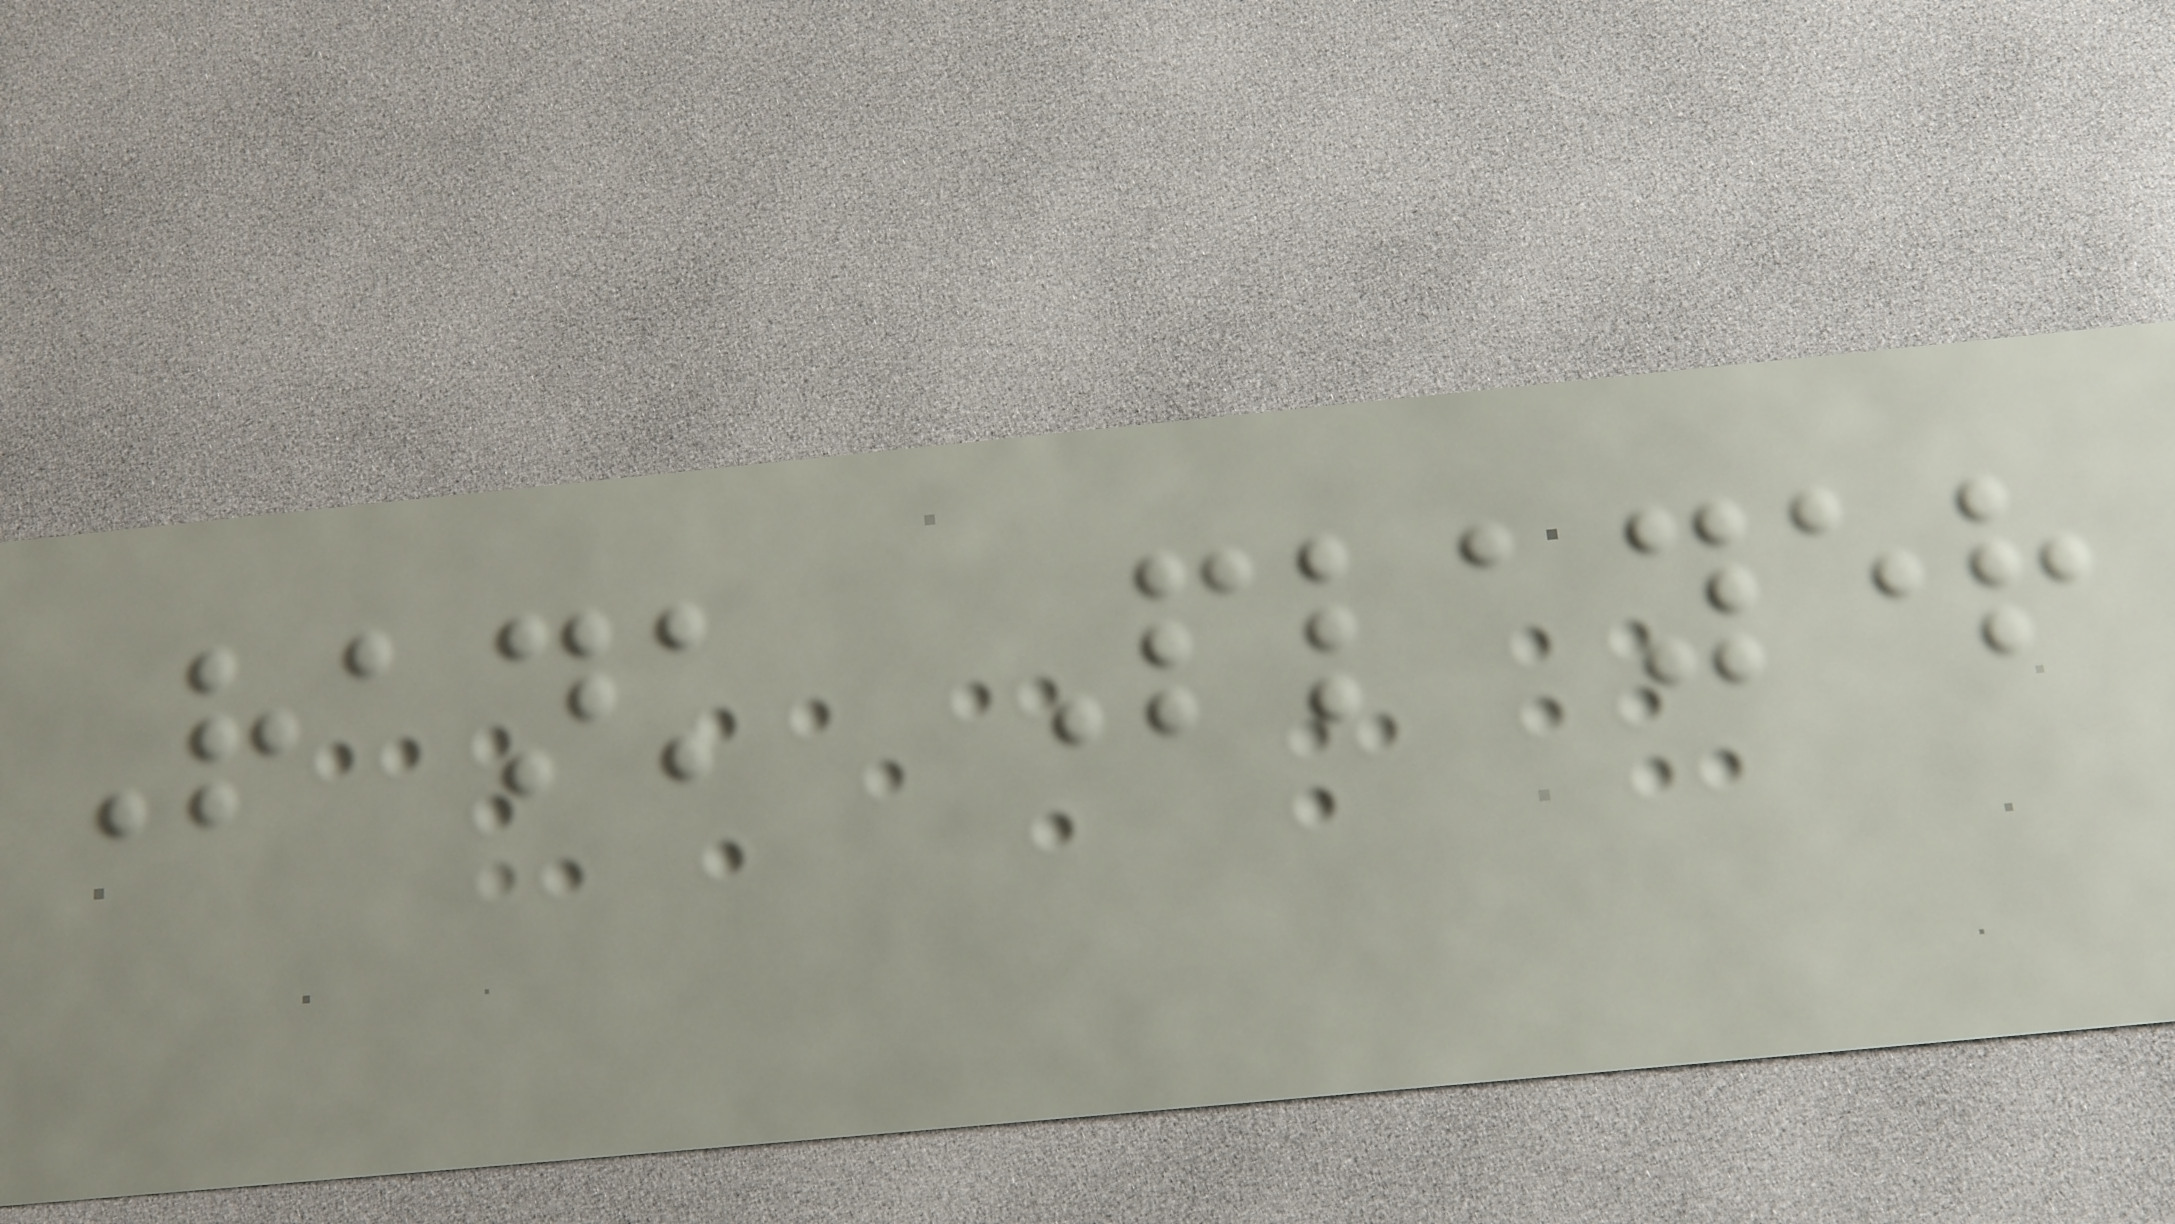Rank Player
